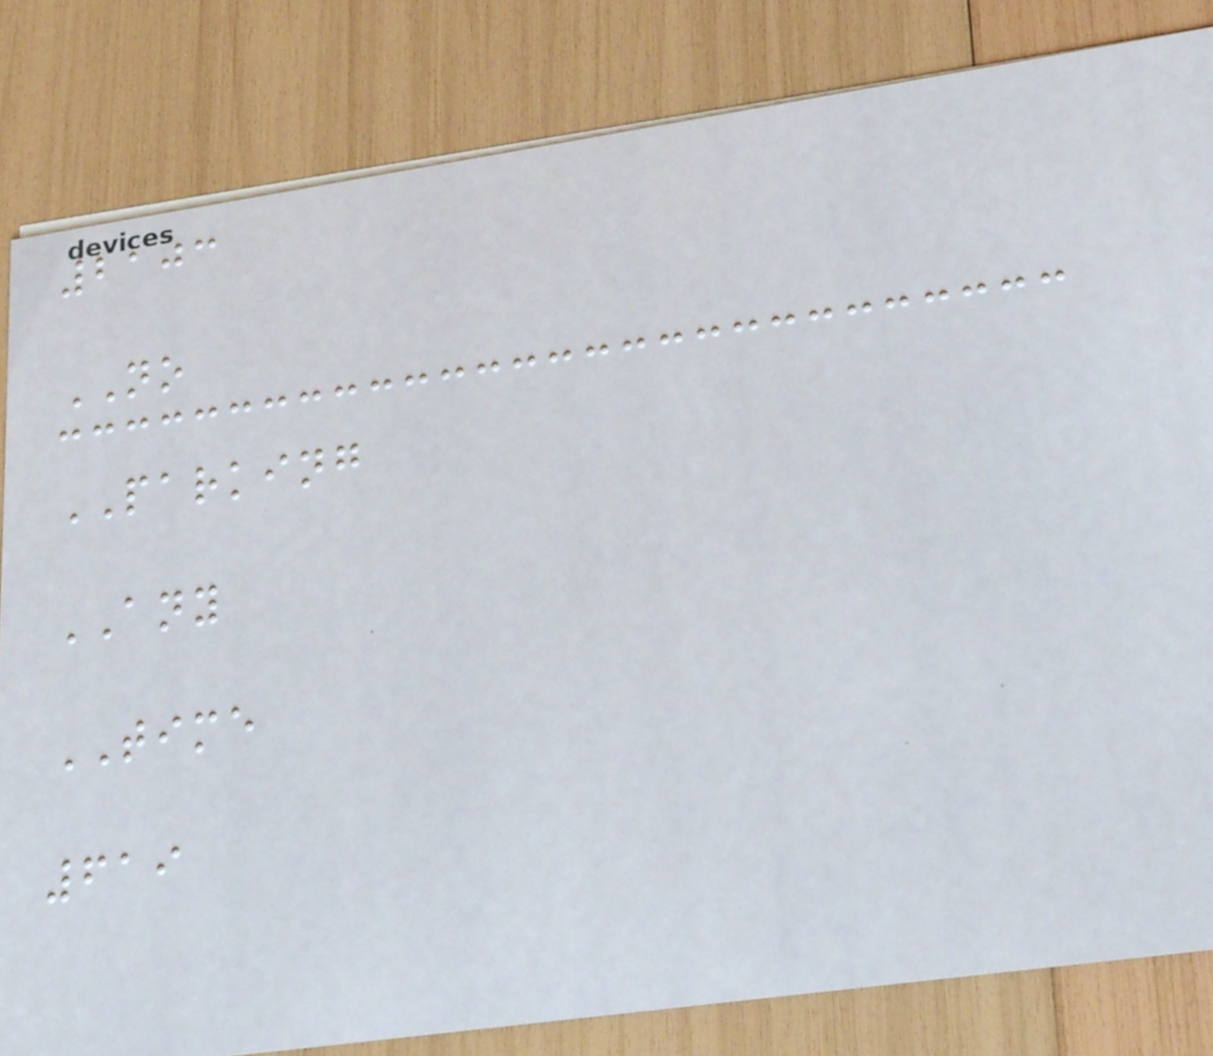2103
NO
PARKING
ANY
TIME
619
